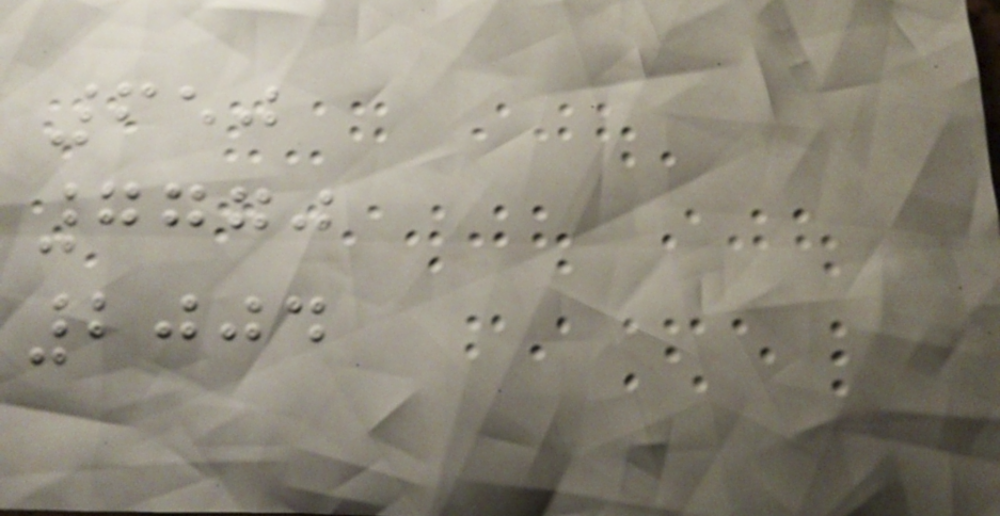650
7770
2004
